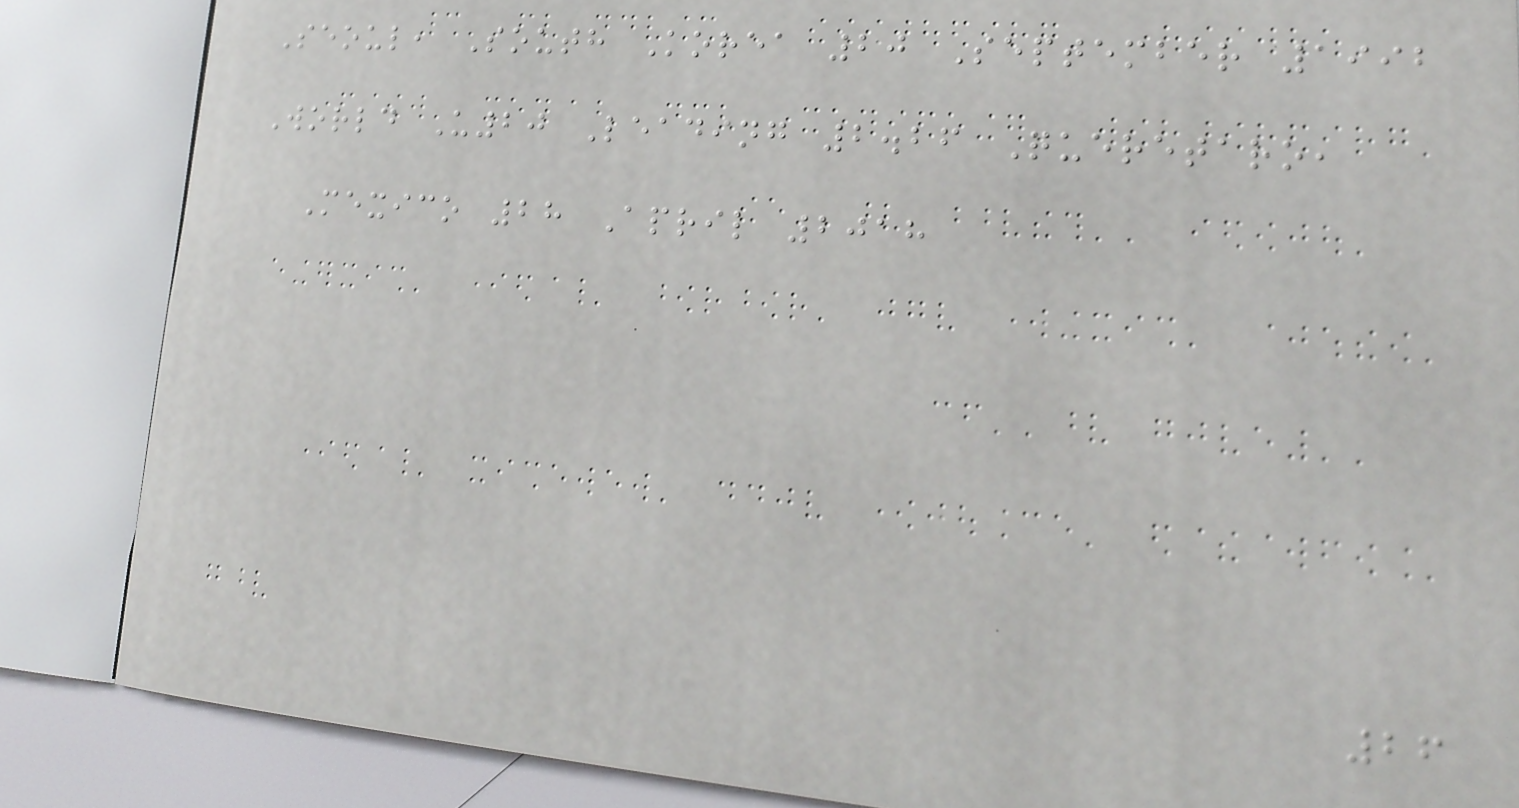Seoul, South Korea 20 September 1992
World U20 Leading 2.26 Queretaro,
Mexico 28 April 2018
26
